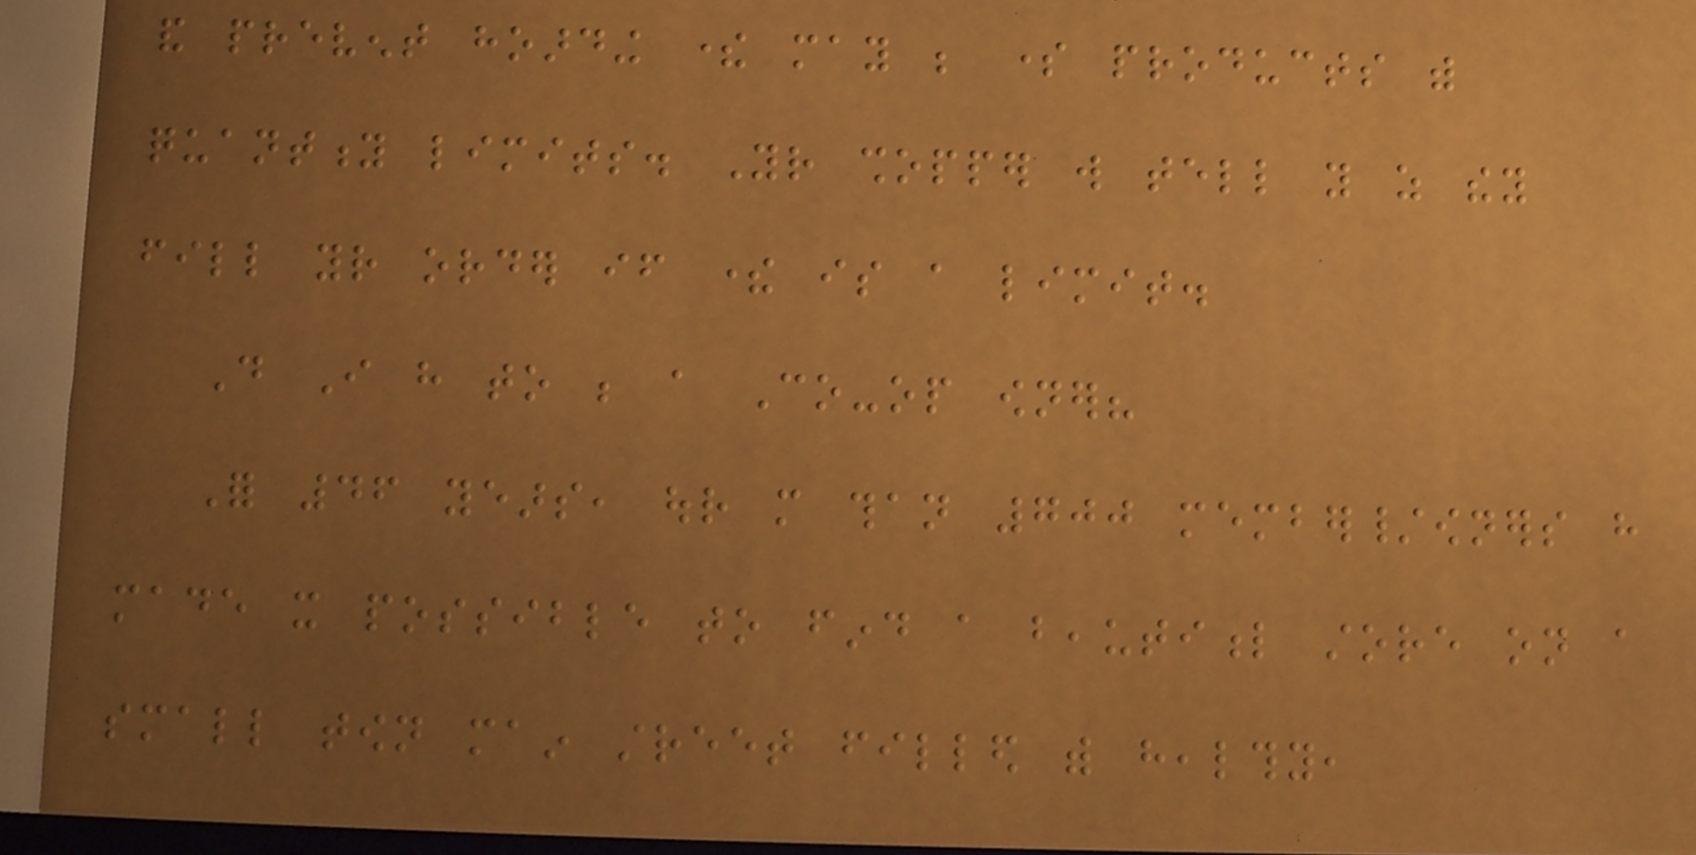and prevent hoarding there may be some products with
quantity limits. Your shopper will tell you as they
fill your order if there is a limit.
Do I have to be a Co-op owner?
For 46 years, our more than 700 member/owners have
made it possible to find a beautiful store on a
small town main street filled with healthy,
